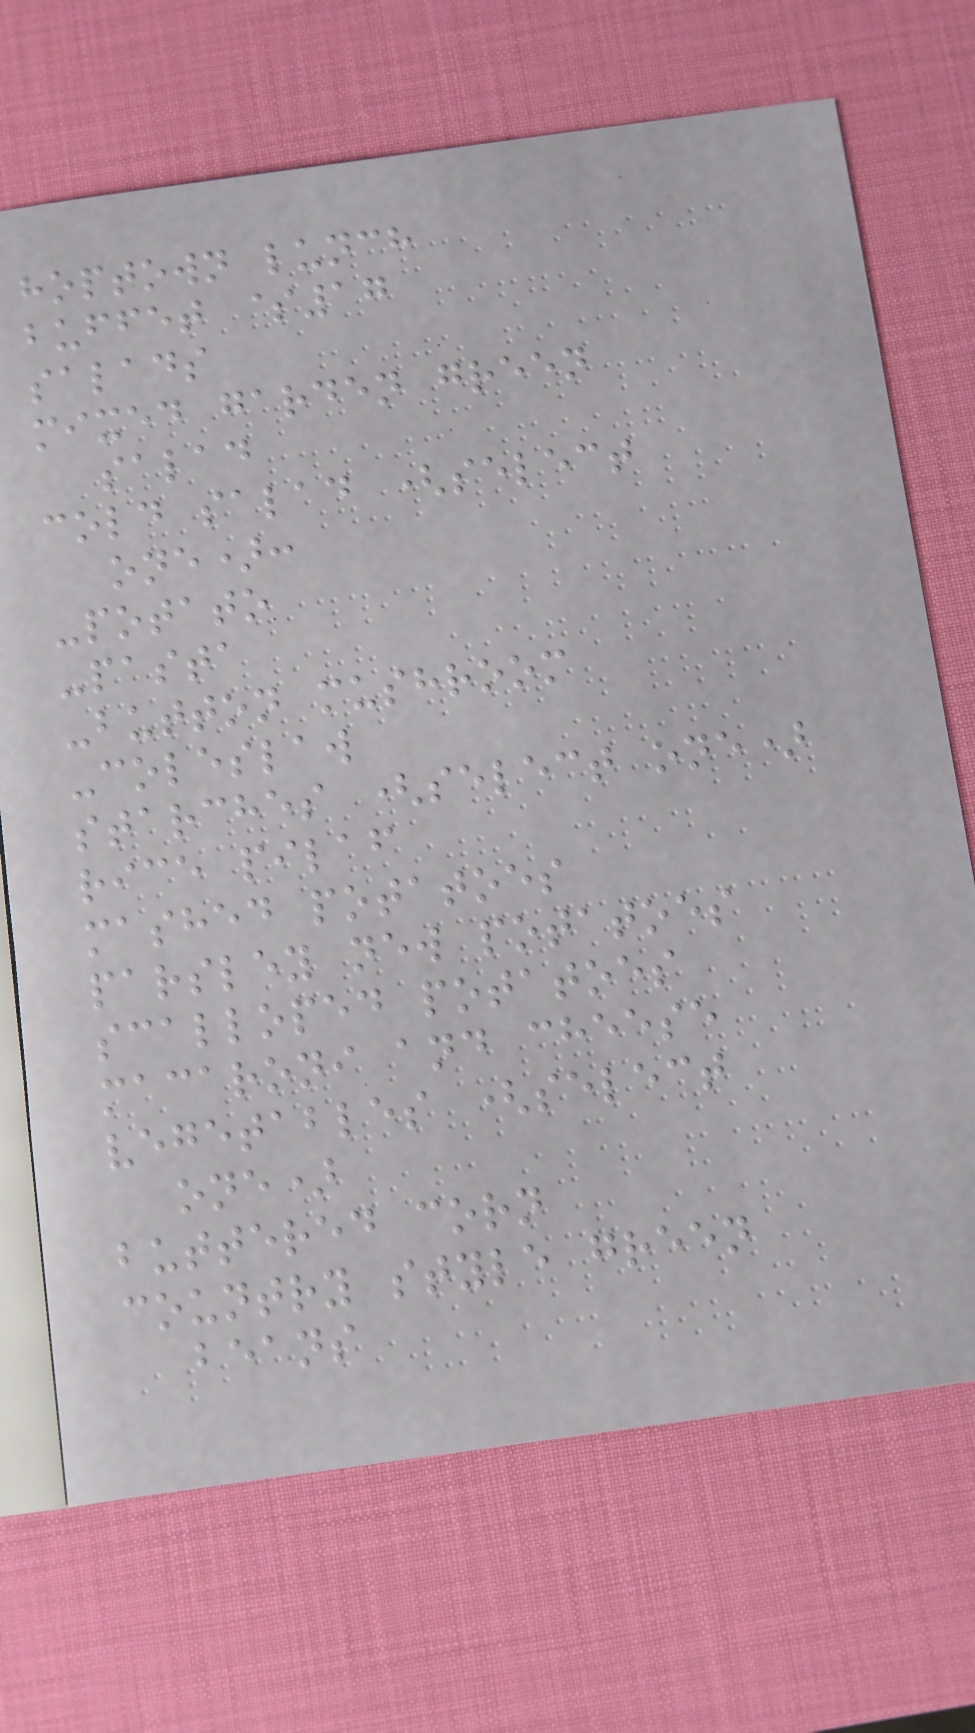hoptown lunch
buffet $17
salads
mixed garden green
salad
cold salad (select
one):
-potato
-pasta
-button mushroom
-coleslaw
starches (select one)
rice pilaf
mashed potatoes
parsley new potatoes
scalloped potatoes
macaroni and cheese
vegetables (select
one)
buttered corn
country style green
beans
